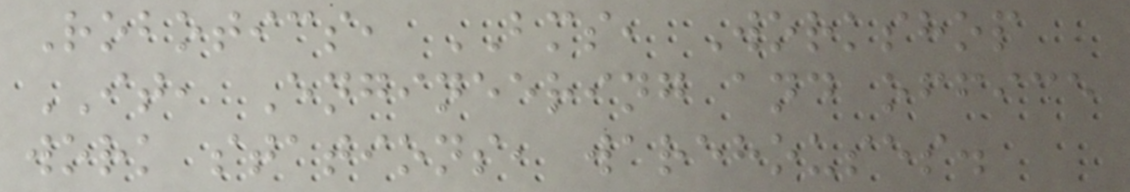Robotics, BMS, Workshop
IT, Engineering and office
work stations, warehouses.
